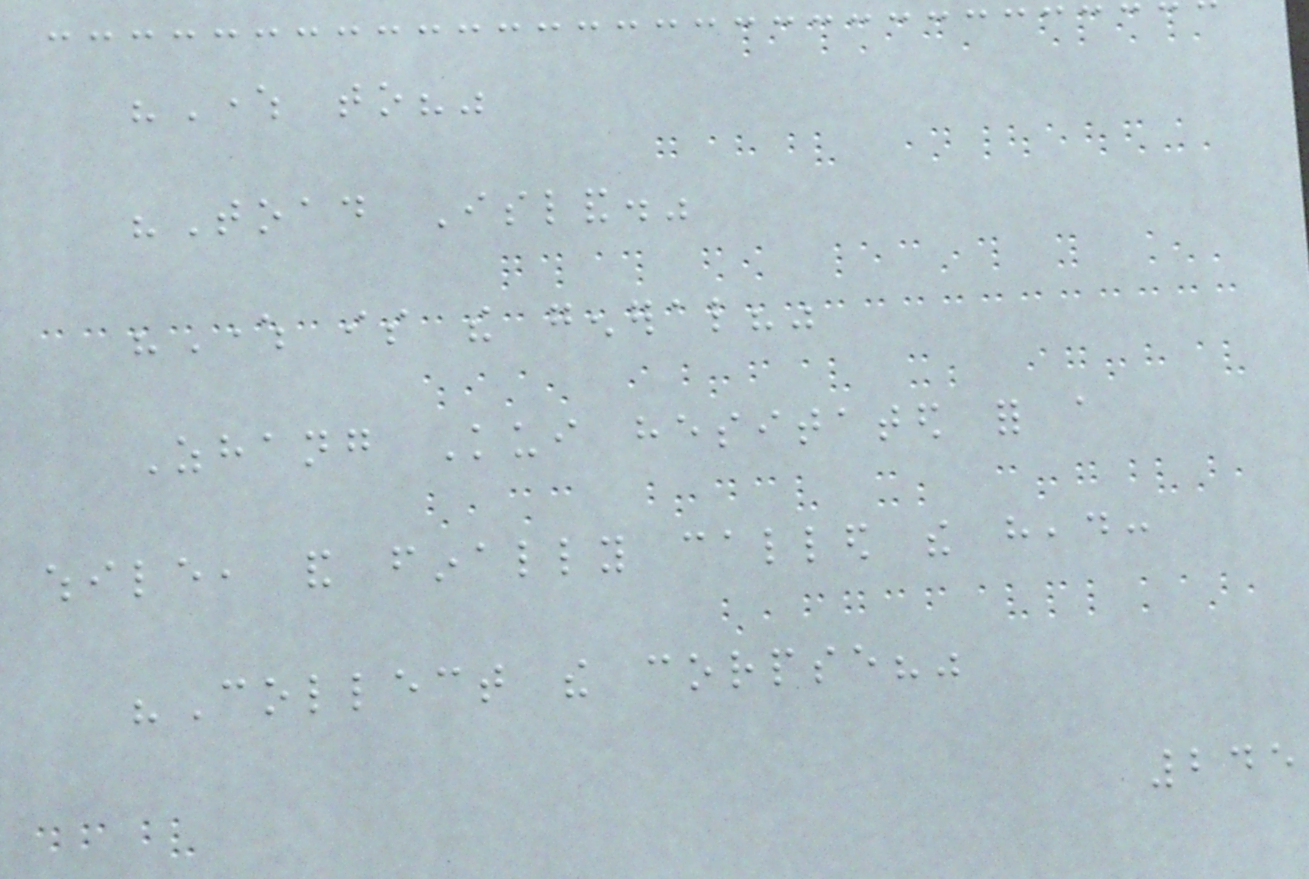"Where to?"
"Toad Island."
"Where is the general?"
Zhang Kui hesitated for a
while, and finally called the head:
"Collect the corpse?"
245
